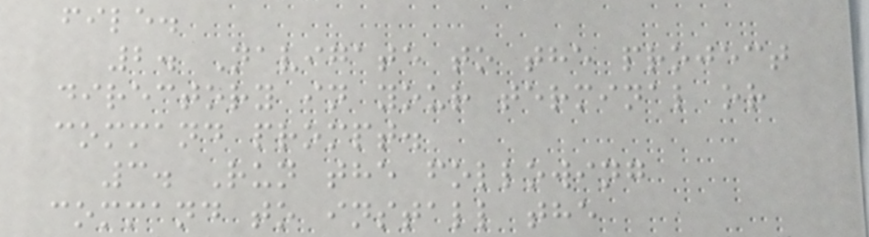file.
2. Navigate to the project
directory in your terminal or
command prompt.
3. Run the following
command to install the
